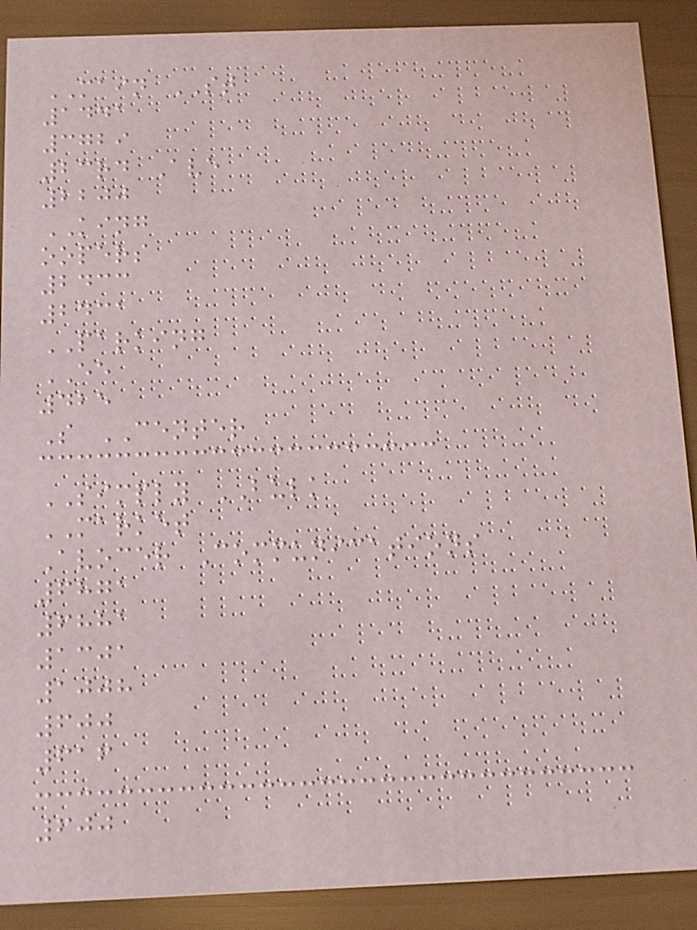MAIN ST
1441
3729
23rd Ave
2200
KING
oopers
2433
2431
PARKING
EE
425
S CENTER
SIMPLY BULK
MARKET
Avocer Communications
6871
6881
1301
1008
600
616
600
